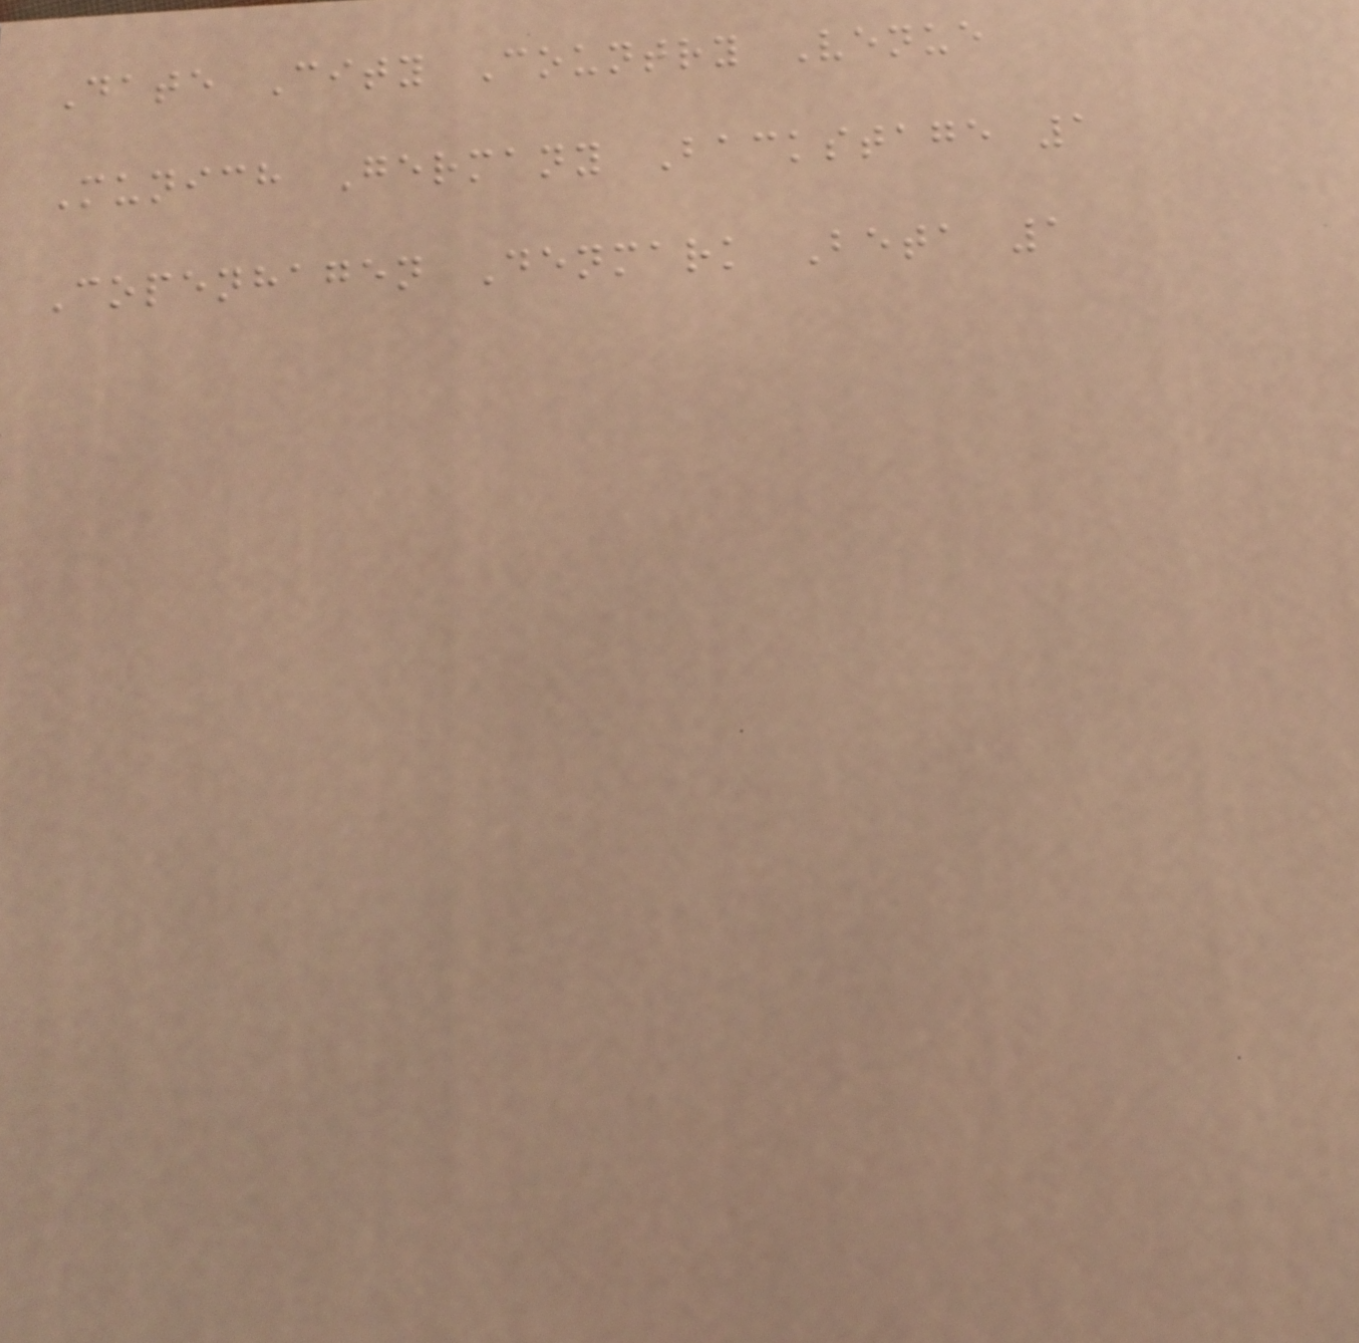Date City Country Venue
Munich Germany Backstage 1
Copenhagen Denmark Beta 1
